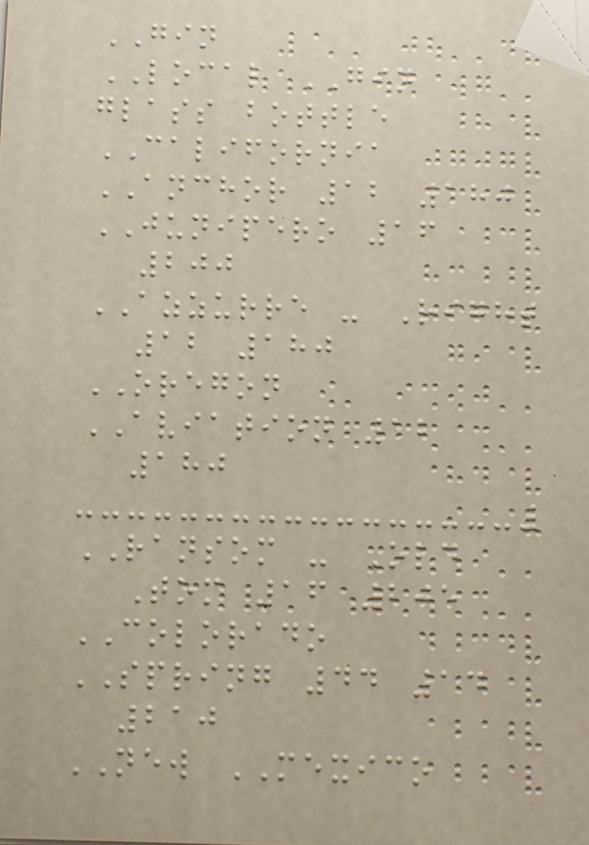GIN
LOCAL GIN
glass bottle
CALIFORNIA
ANCHOR 12 180
JUNIPERO 16
200
AZZURRE - Right
12 180
OREGON
AVIATION 12
180
RANSOM - Old
Tom 16 205
COLORADO
SPRING 44 14
210
NEW MEXICO
